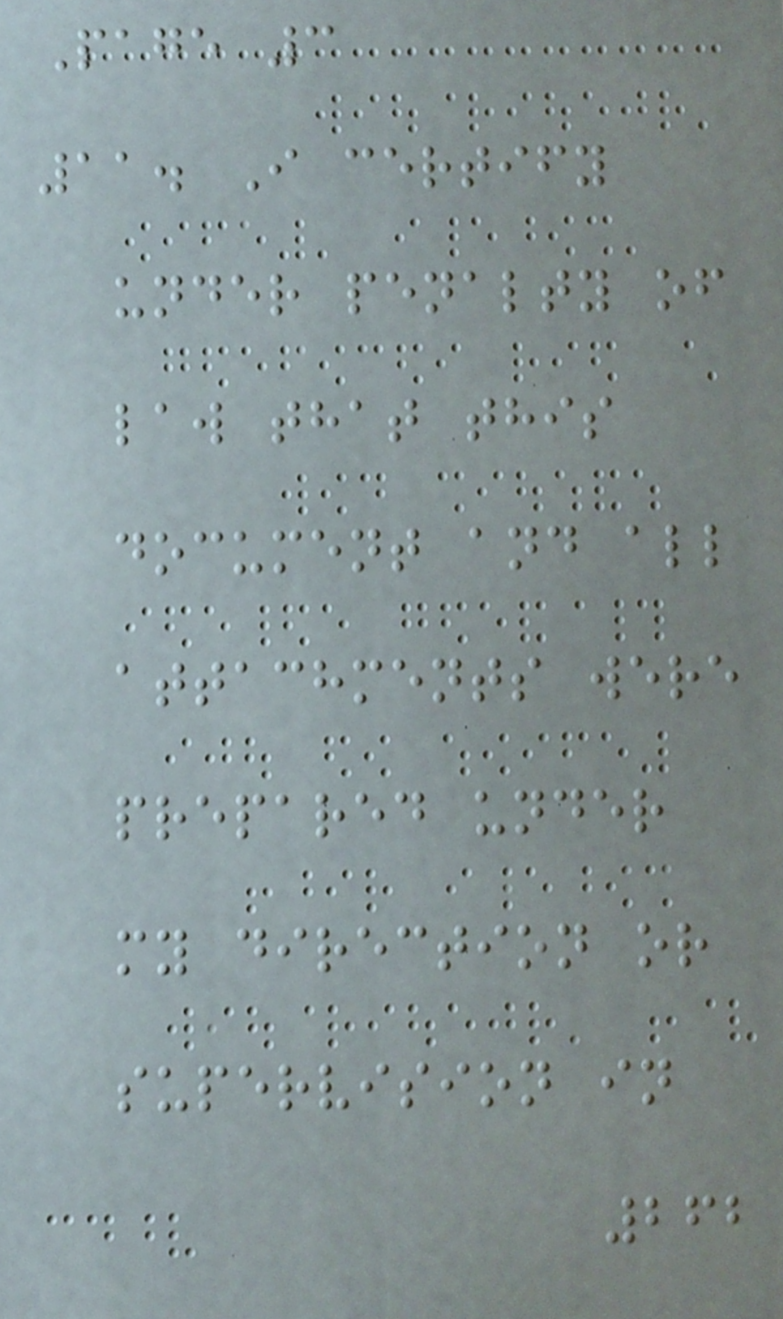Page 3
11. I certify
under penalty of
law that this
document and all
attachments were
prepared under
my direction or
supervision in
262
